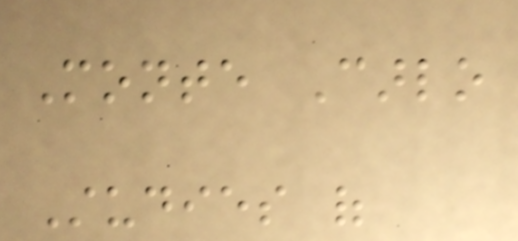Monte Carlo
Studies of
